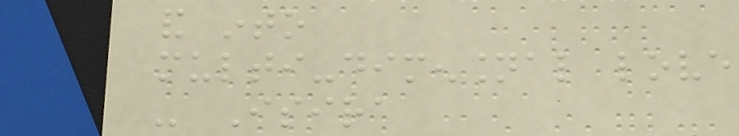and into
multi-dimensional love
- Isira
